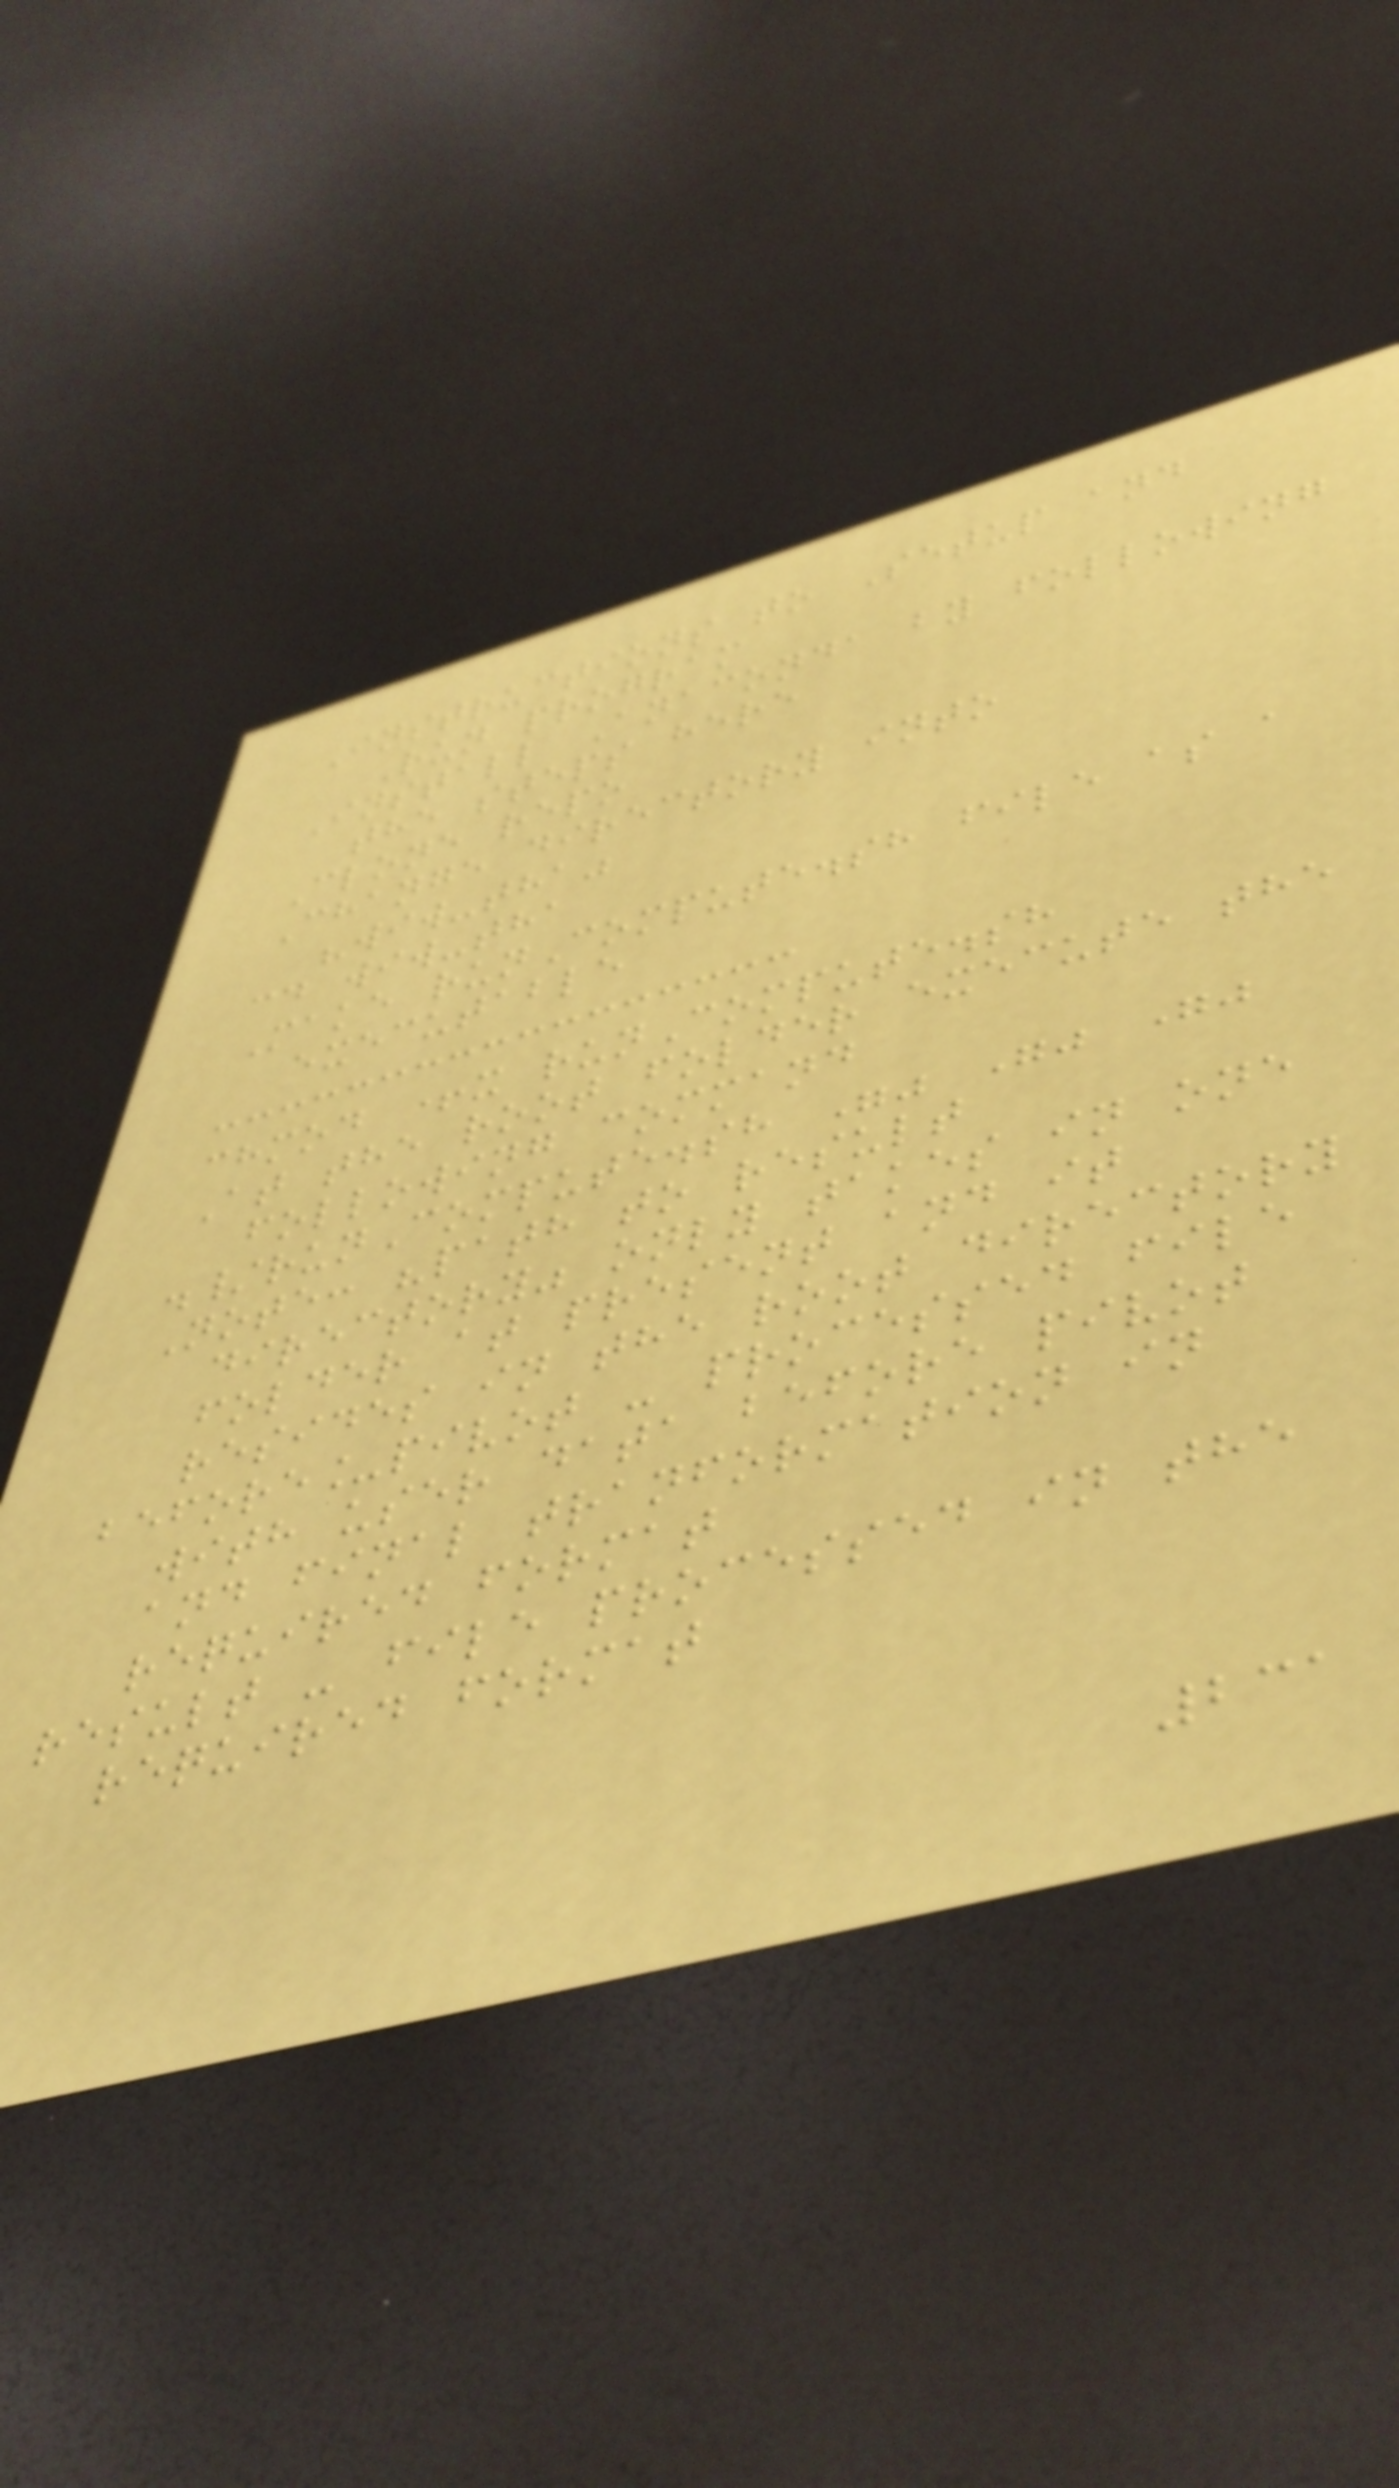Instructions to Setup and
Run program
Install Anaconda by following
the steps here
Clone repo
Change directory into
"wiw-tha"
cd wiw-tha
Make runCompute.sh file as a
executable
chmod +x runCompute.sh
At the root folder execute the
following command
./runCompute.sh "" "" ""
Note: "path to result
directory" only takes in one
folder at present and it
resides in the root directory
before_pivot - processed file
with user data before pivot
and final tranformation in
required format
result - file processed in the
required format
231
